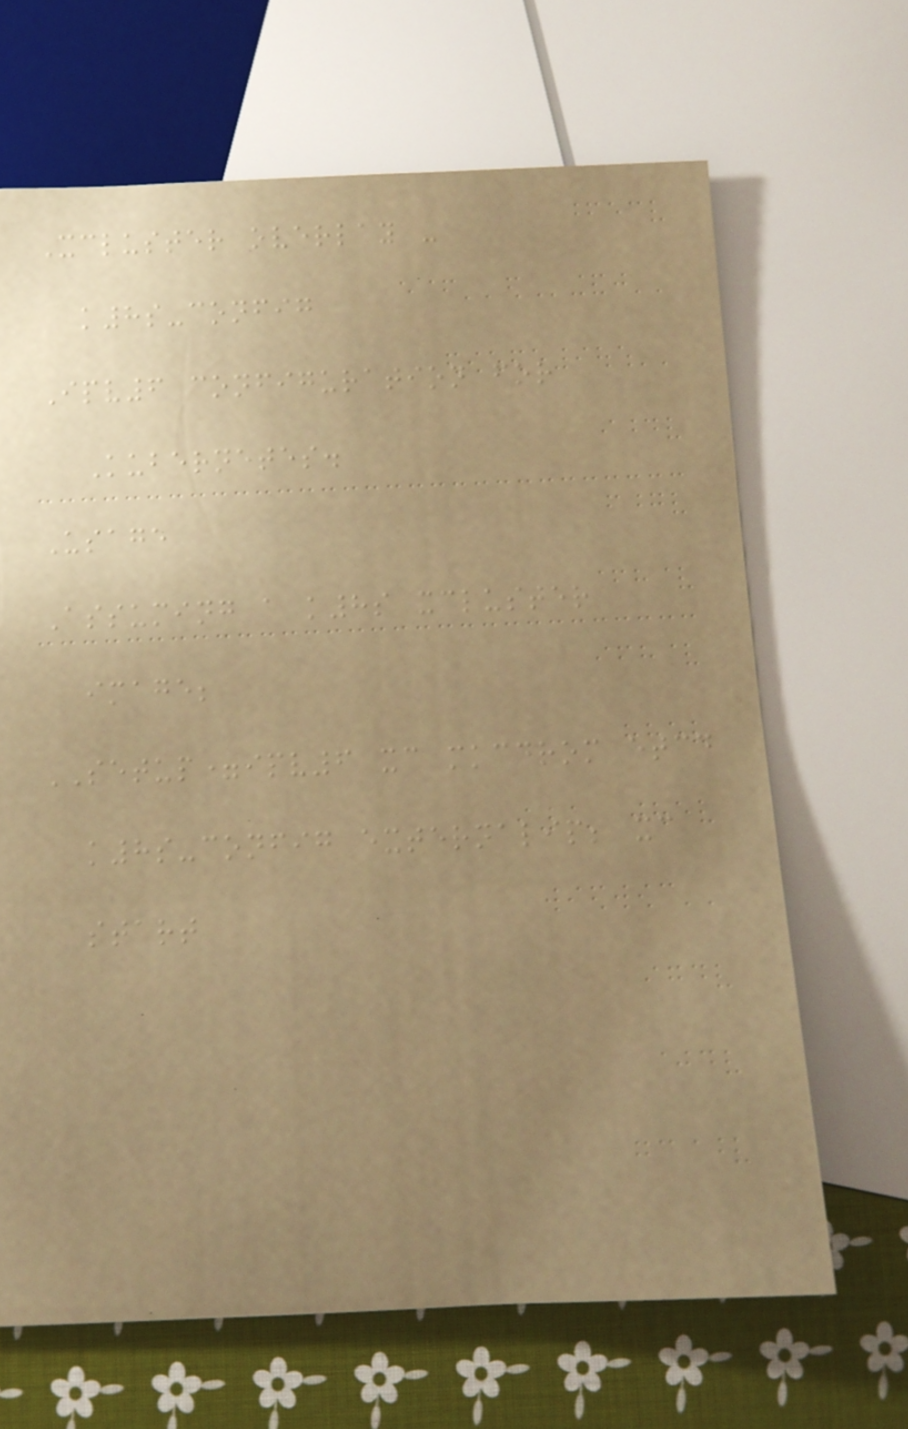Xcluster overlay -
k8s-config
Ipv6 configuration for
Kubernetes.
Usage
Assuming a k8s xcluster
image;
SETUP=ipv6 xc mkcdrom etcd
k8s-config externalip; xc
start
